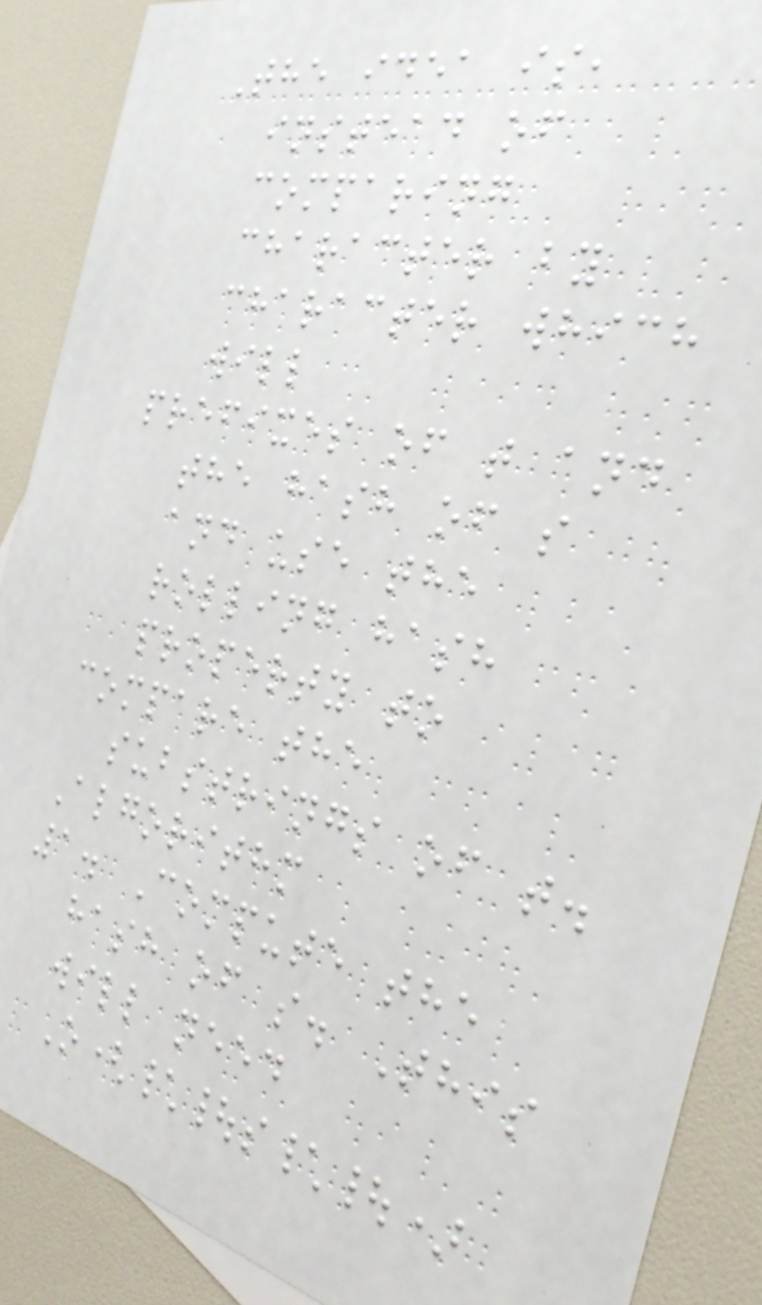The idea is,
instead of
comparing
character by
character which
will
prefixes of t and
the hash of s
and use the
rolling hash
property to
compare the
substrings of t.
Algorithm
1. Compute the
hash of s. This
will need
O(\|s\|)
